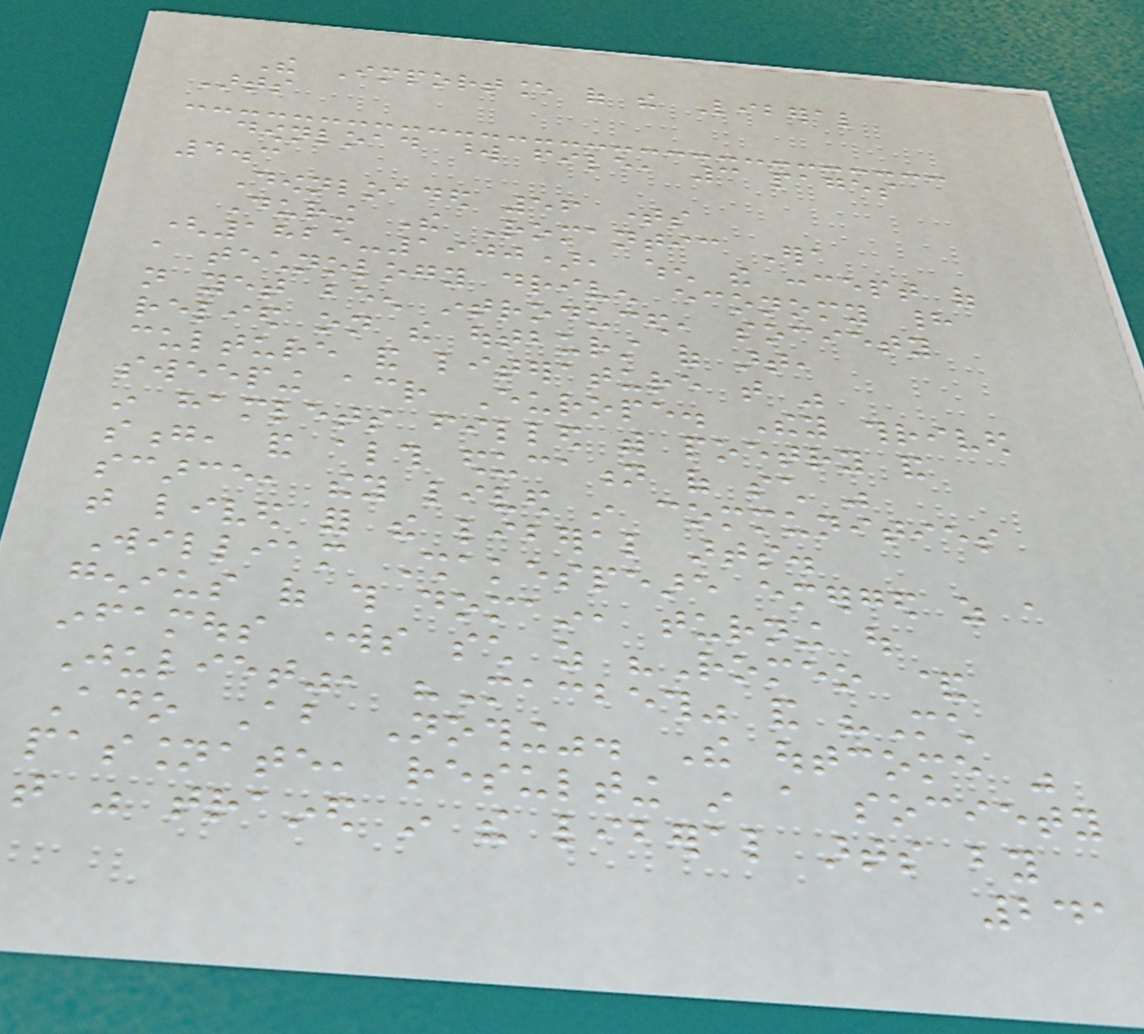The Importance of the Liberal
Arts
download word file, 3 pages
4.3
Downloaded 56 times
During The Romantic Era
(1825-1900), when the concept of
a technology driven economy had
not yet been introduced, society
relied on the outburst of art,
culture and literature that was
sweeping across Europe. They thrived
in hamlets filled with poetry and
song, and although education of such was
scarce, they lived in communities
that lived for the liberal arts.
William Shakespeare emerged as a
genius of this domain, turning out
infamous works such as "Romeo &
Juliet", "Macbeth" and "Much
Ado About Nothing". The outcome was
passionate, resulting in a society
that was trained in the liberal arts by
241
